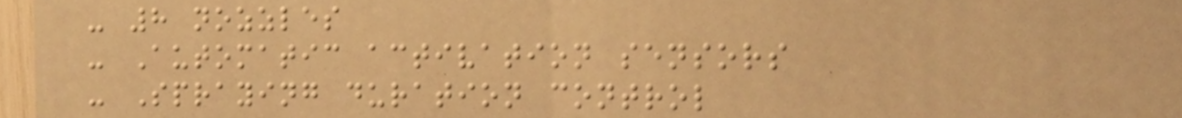- 8 nozzles
- Automatic activation sensors
- Spraying duration control
